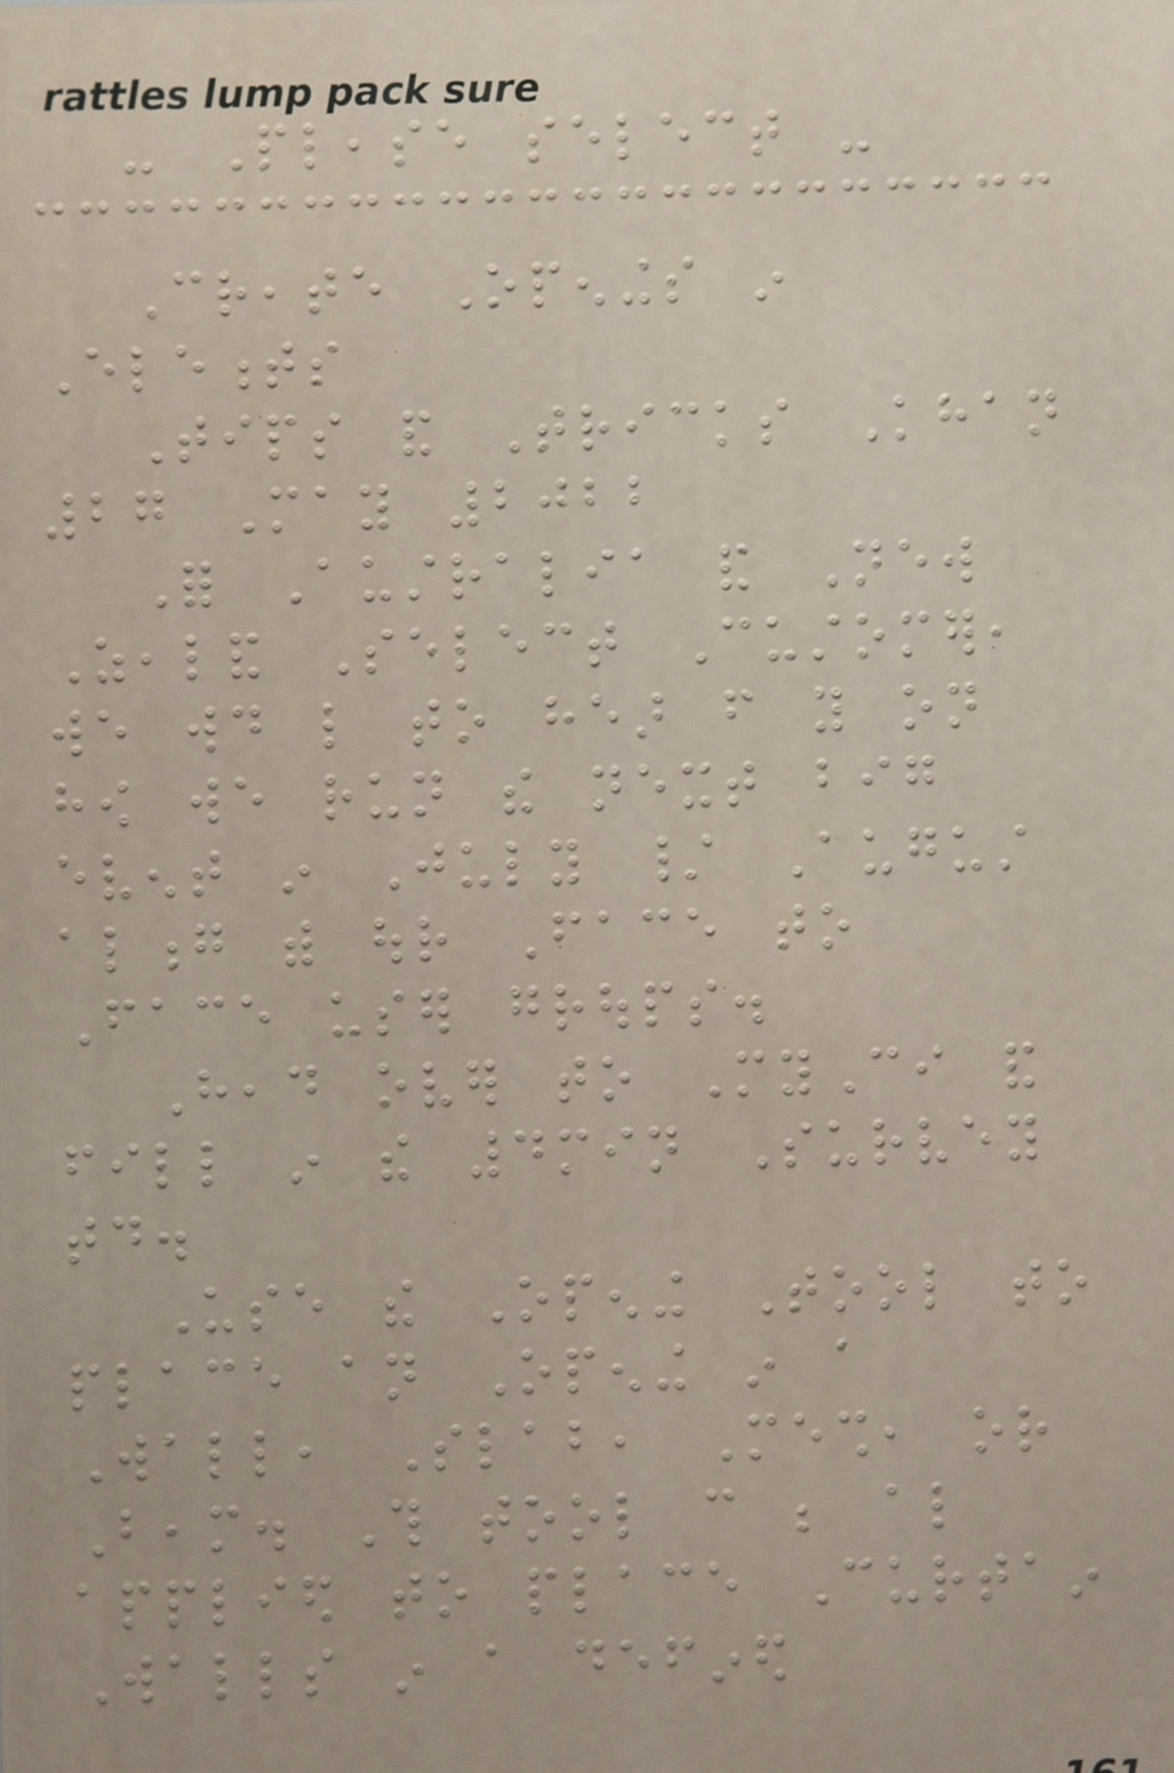- Please select -
Create Openings in
Elements
Tips and Tricks Khan
27 May 2022
For Australia and New
Zealand Select Customer,
we would like to hear from you on
how we run the next big
event in July / August
along with our Face to
Face user groups.
Head over to MyCi and
fill in the 4min Survey
today.
Use the Opening Tool to
place an Opening in a
Wall, Slab, Mesh, or
Beam. This tool can be also
applied to place Curtain
Walls in a defined
